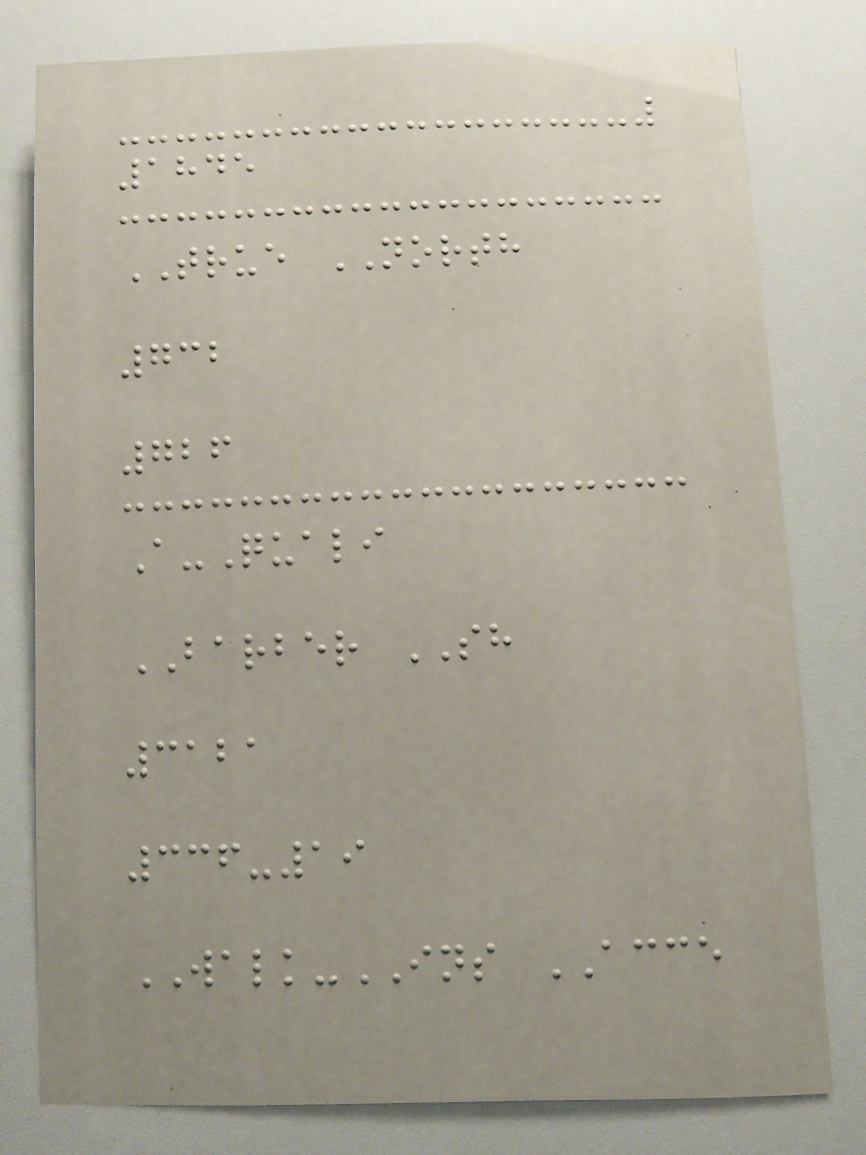1845
TRUE NORTH
732
726
A-Quali
BARBER SH
3121
336-19
WALK-INS ACCE
